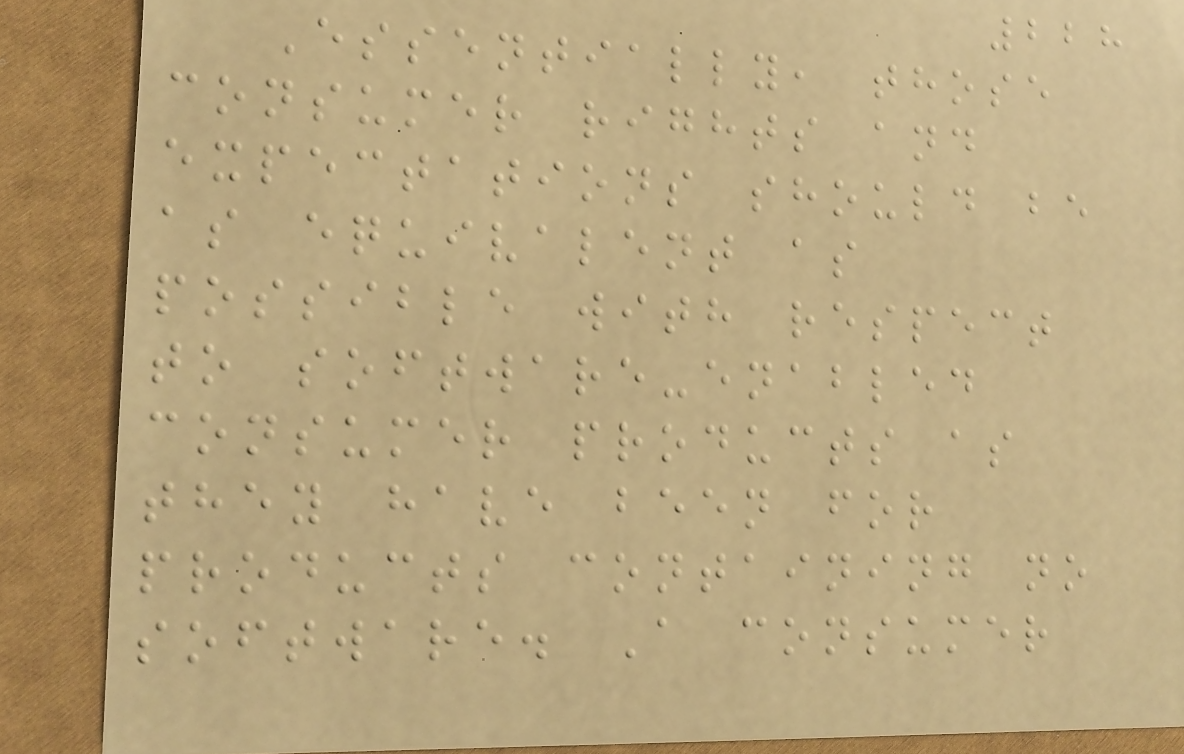228
Essentially, those
consumer rights and
expectations should be
as equivalent as
possible with respect
to software-enabled
consumer products as
they have been for
products containing no
software. A consumer
